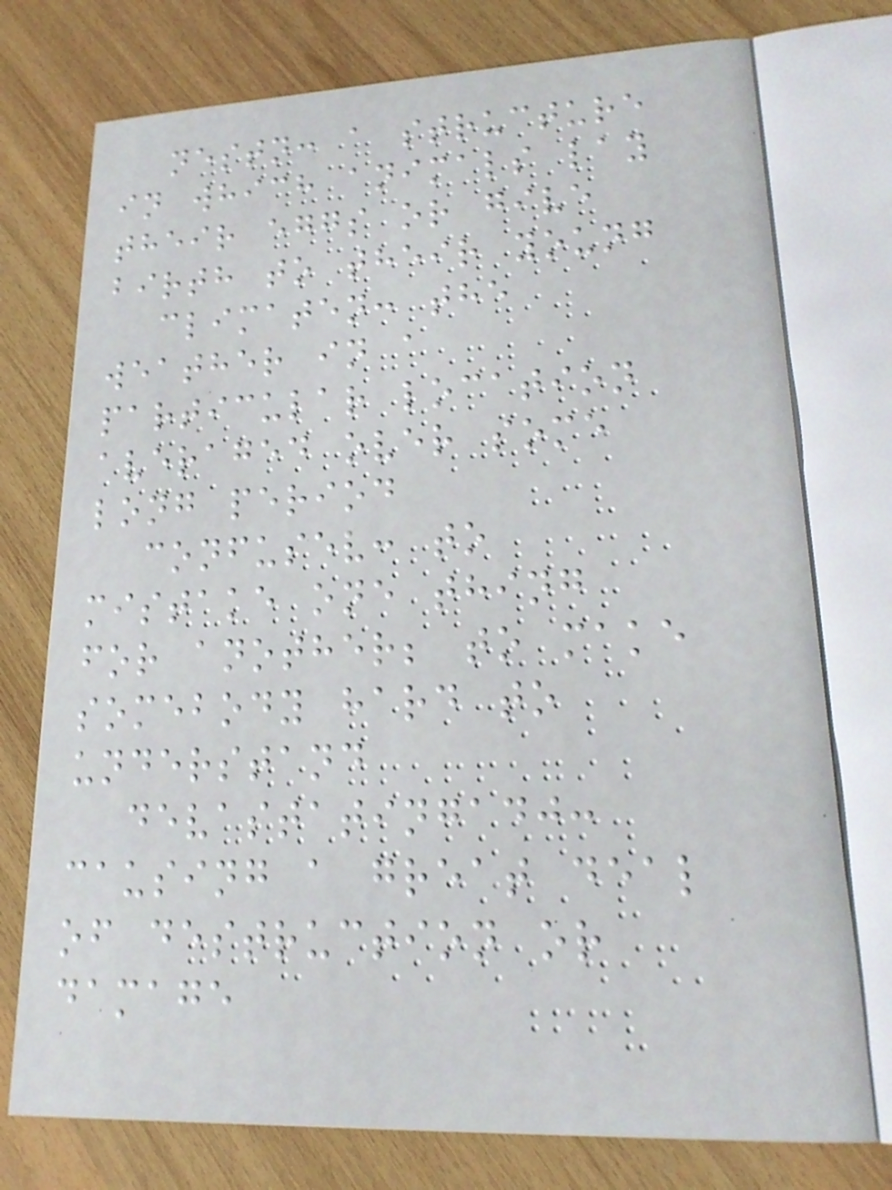nestn: a structure
in which animals lay
their eggs or give
birth to their young
climaten: the
weather in a
particular location
averaged over some
long period
confusev: to
mistake one thing
for another; to make
somebody hard to
understand
devastatingadj:
causing a great deal
of destruction or
damage
